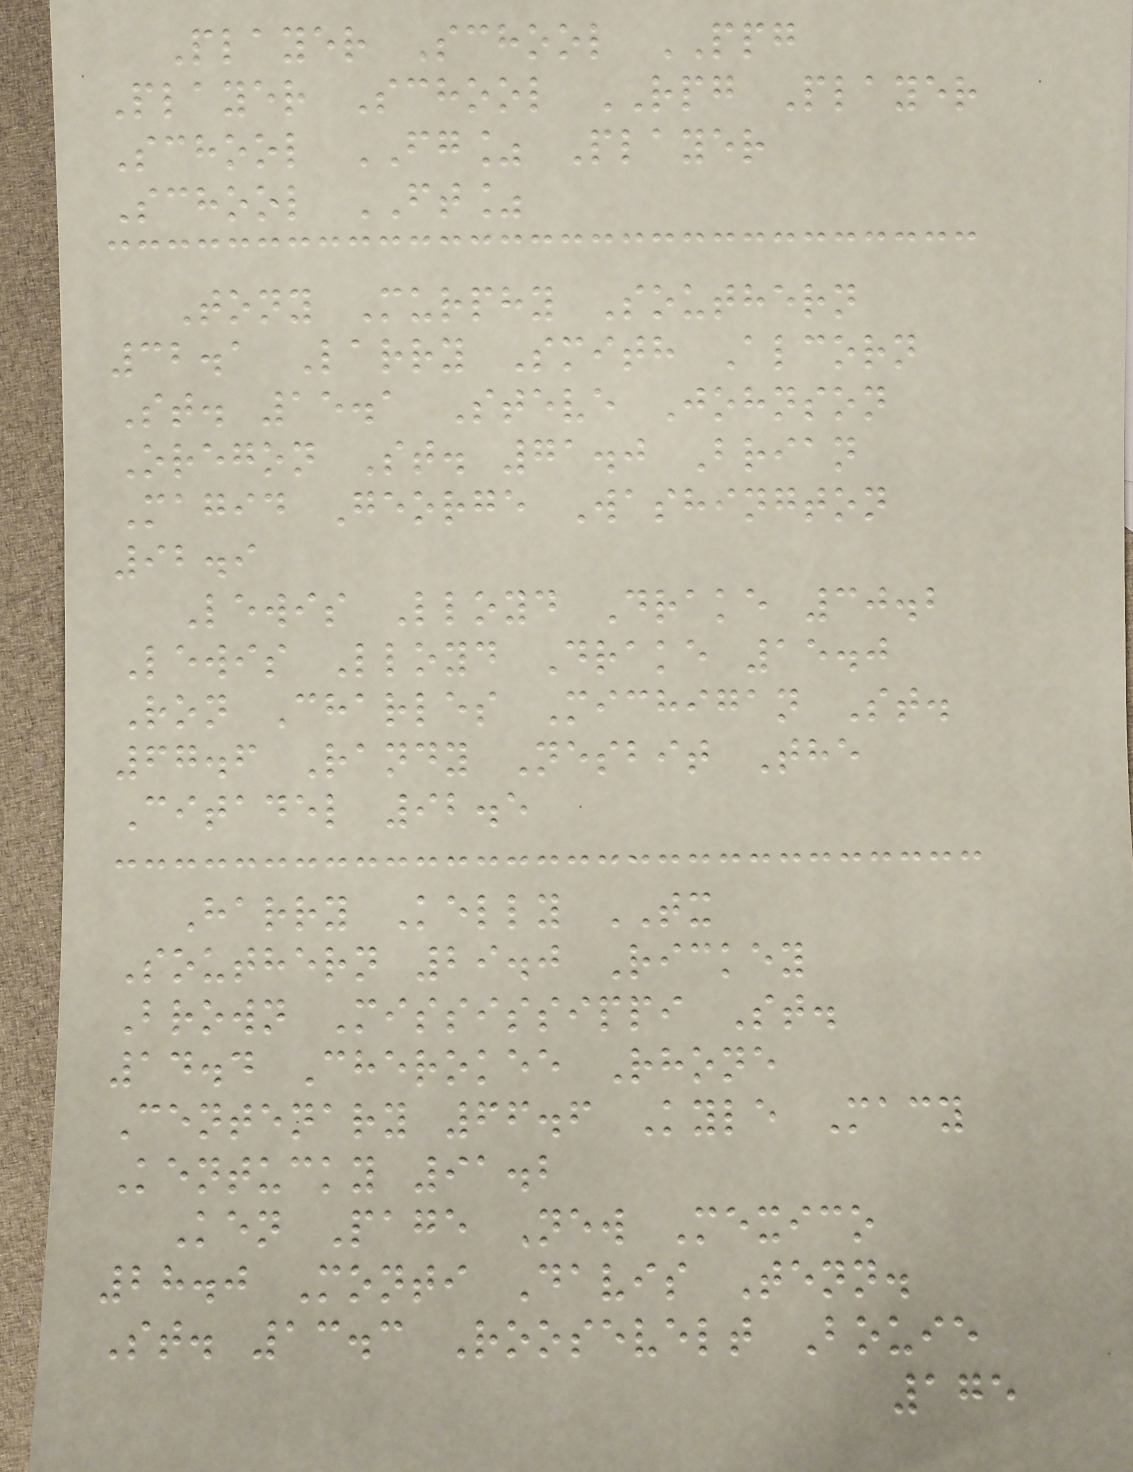Player School PPG
Player School RPG Player
School FG% Player
School FT%
Tony Murphy Southern
32.1 Larry Smith Alcorn
St. 15.1 Steve Johnson
Oregon St. 71.0 Brian
Magid George Washington
92.9
Lewis Lloyd Drake 30.2
Lewis Lloyd Drake 15.0
Ron Charles Michigan St.
67.6 Randy Nesbit The
Citadel 92.5
Harry Kelly TX
Southern 29.0 Rickey
Brown Mississippi St.
14.4 Cherokee Rhone
Centenary 66.6 Kyle Macy
Kentucky 91.2
Ken Page New Mexico
28.0 Monti Davis Tenn.
St. 13.3 Roosevelt Bouie
175
